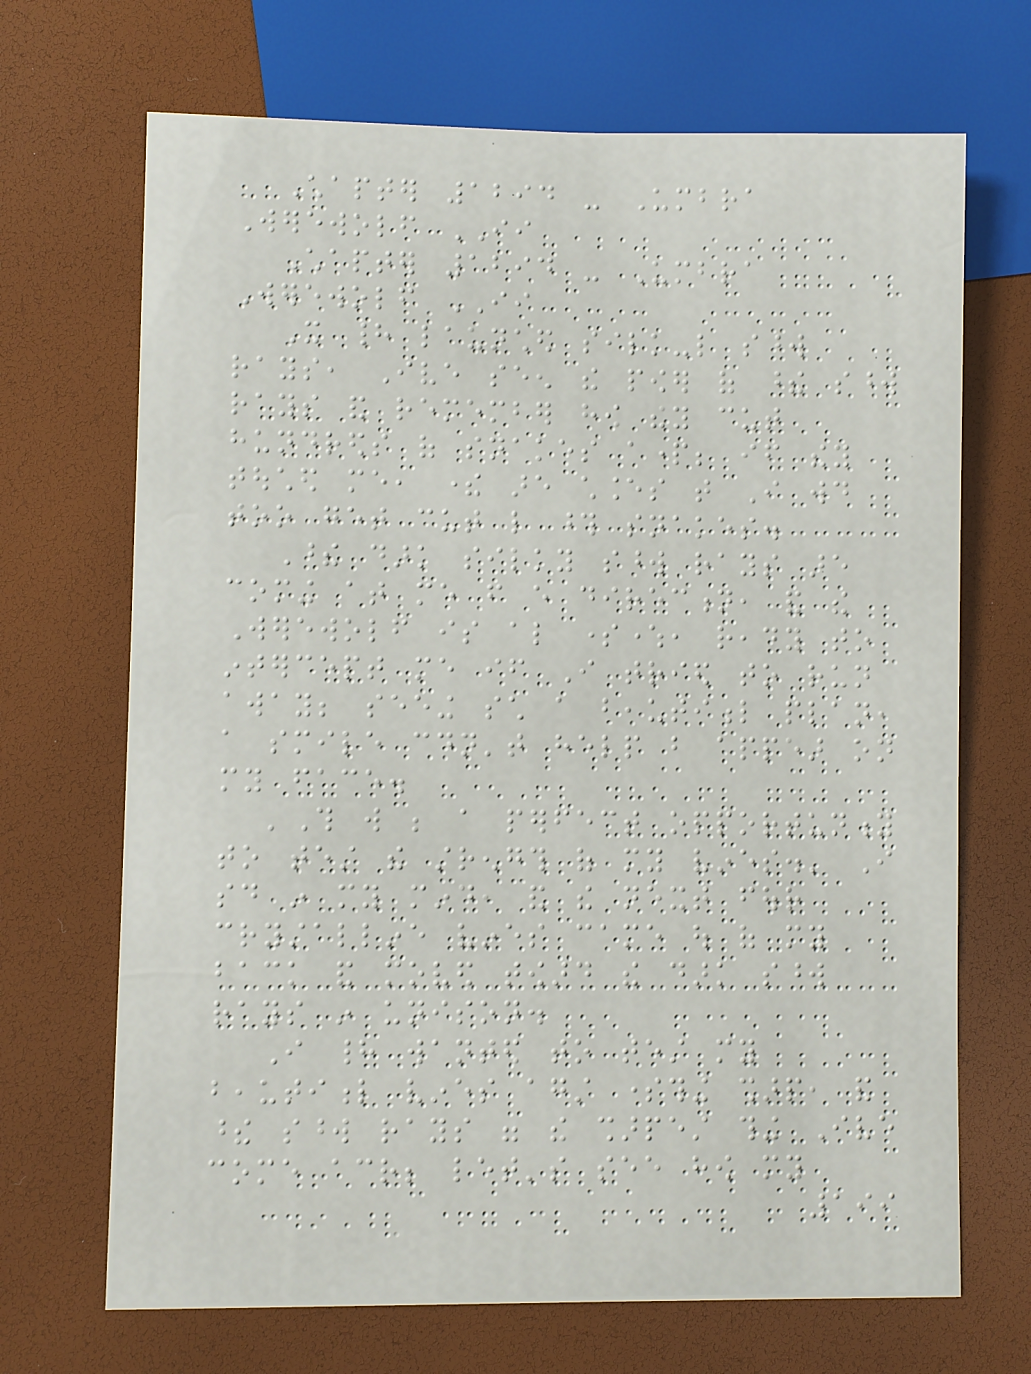Chapter 1294 - Umbra
Werewolf II
Chapter 1294 - Umbra
Werewolf II
It had launched silk-like sword
rays, Ive seen the power of these sword
rays and remember how they cut
hundreds of snakes apart; if they
touched me, there are chances that I would
too get cut like those snakes.
These dark silky sword rays are
coming at me from every direction, and the
Werewolf is also somewhere, ready to
intercept me if I tried to run
away; seeing such a beautiful plan,
a smile couldn't help but appear on
my face.
'This will be a perfect opportunity
to test the strength of my vines.' I
said in my mind, and the next four
crystalline vines came out of my
back and moved toward the dark sword
rays in unison.
I had wanted to test my
beautiful vines against something sharp, and
these sword rays were the sharpest thing Ive
come across; let's see how my
199
